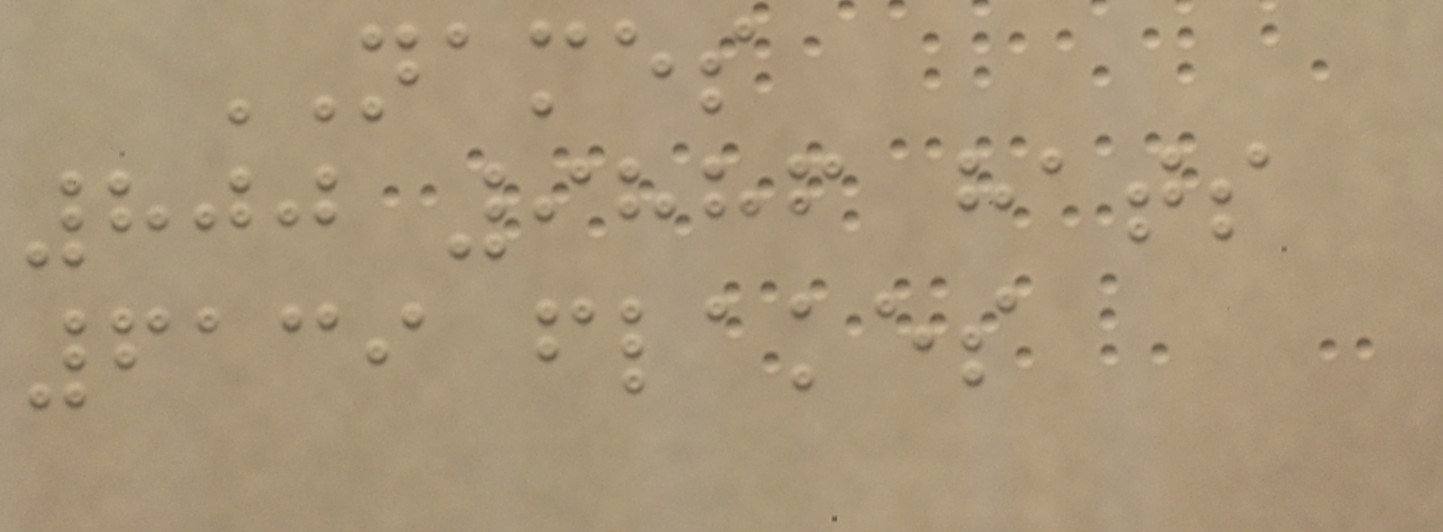NAMES
800 9886 hats
6139 flakes
